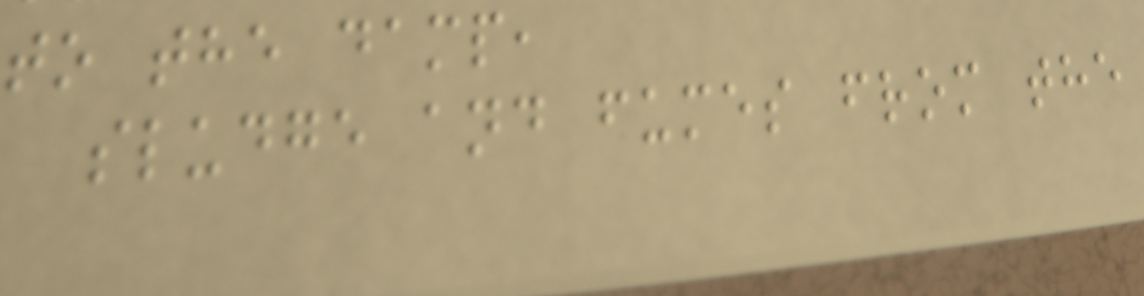to the damp,
sludge and fumes from the
